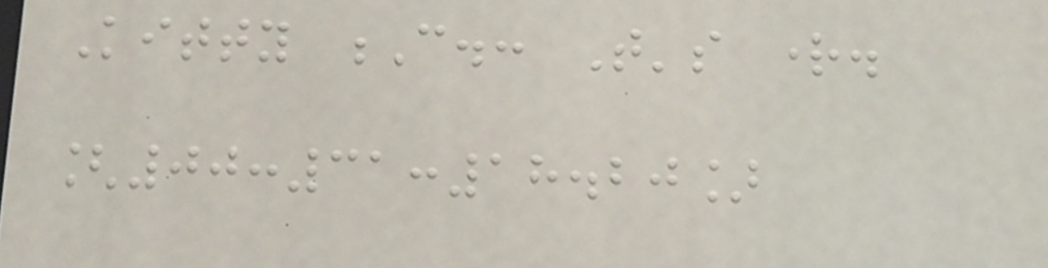Kitty C.: That's right.
[00:31:18.20]
